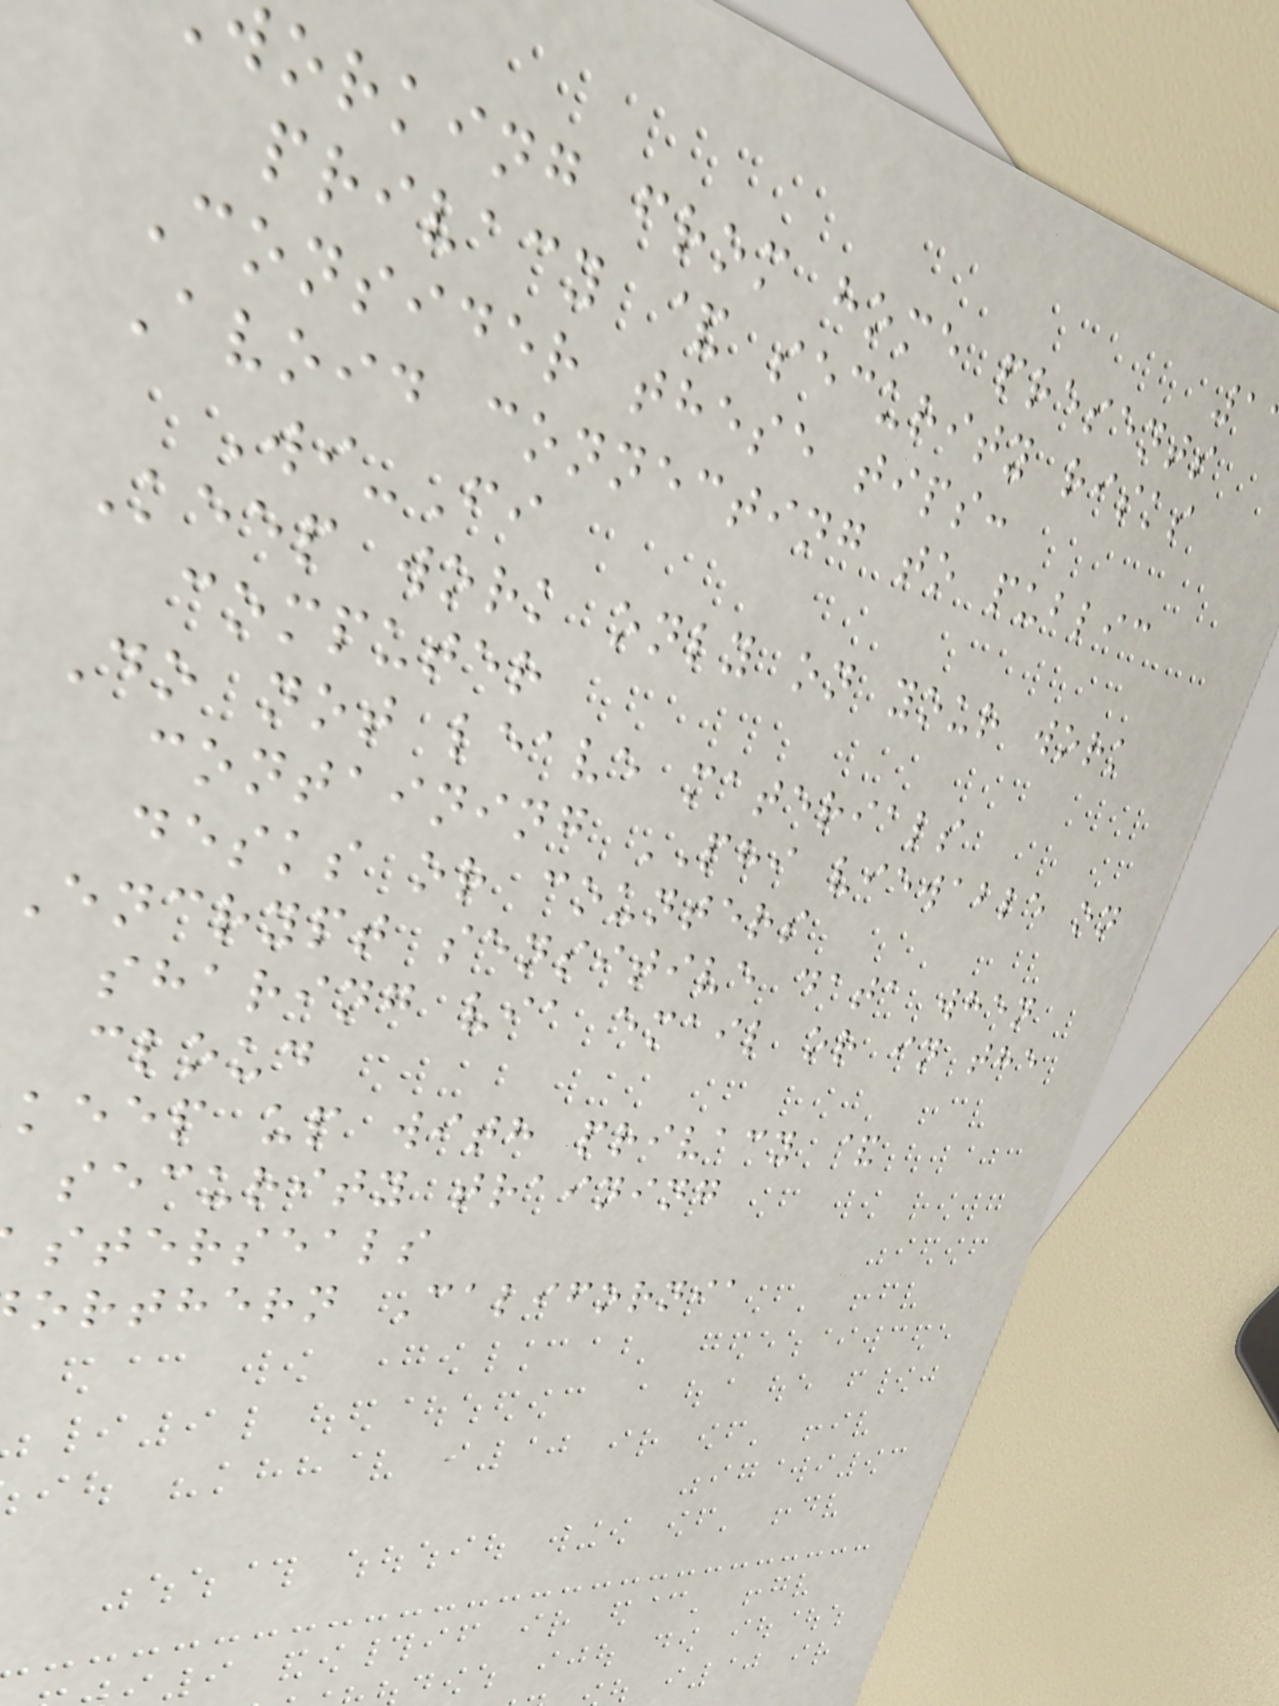orking from home presents
privacy & security risks
Consider these tips:
Avoid connecting to public
Wi-Fi
Keep work only on your work
computer
Do not leave materials
containing PHI viewable on
desks or counters
Encrypt sensitive data when
sharing via email or in the
cloud
keep up with privacy &
security training
sterseals
orthern California
